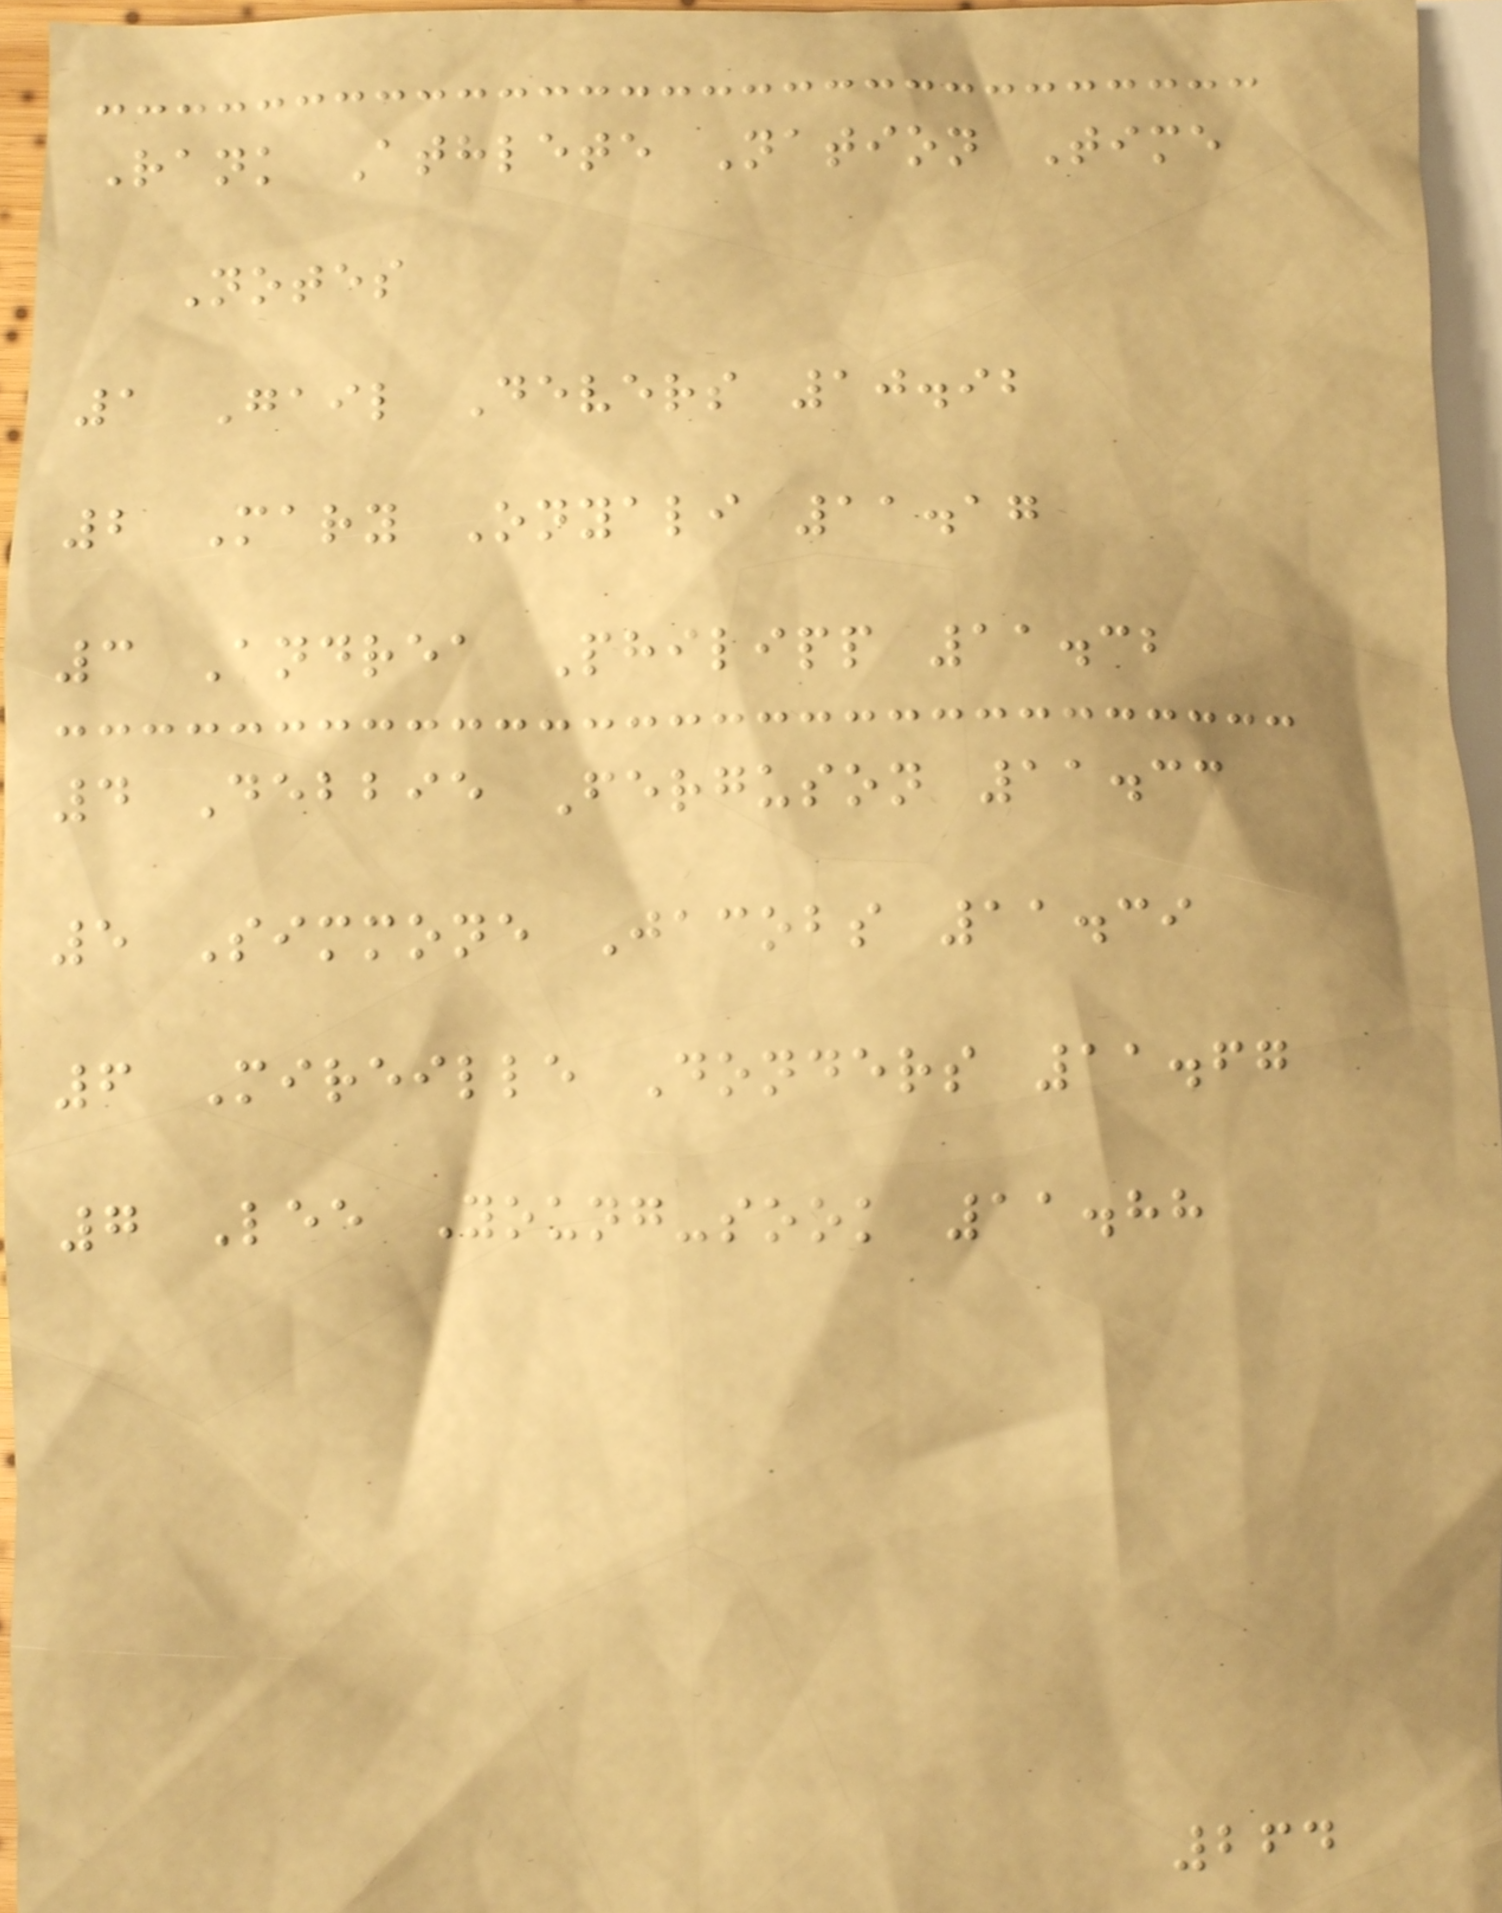Rank Athlete Nation Time
Notes
1 Gail Devers 10.92
2 Mary Onyali 11.17
3 Andrea Philipp 11.32
4 Debbie Ferguson 11.33
5 Simmone Jacobs 11.39
6 Mireille Donders 11.67
7 Lee Young-sook 11.88
264
